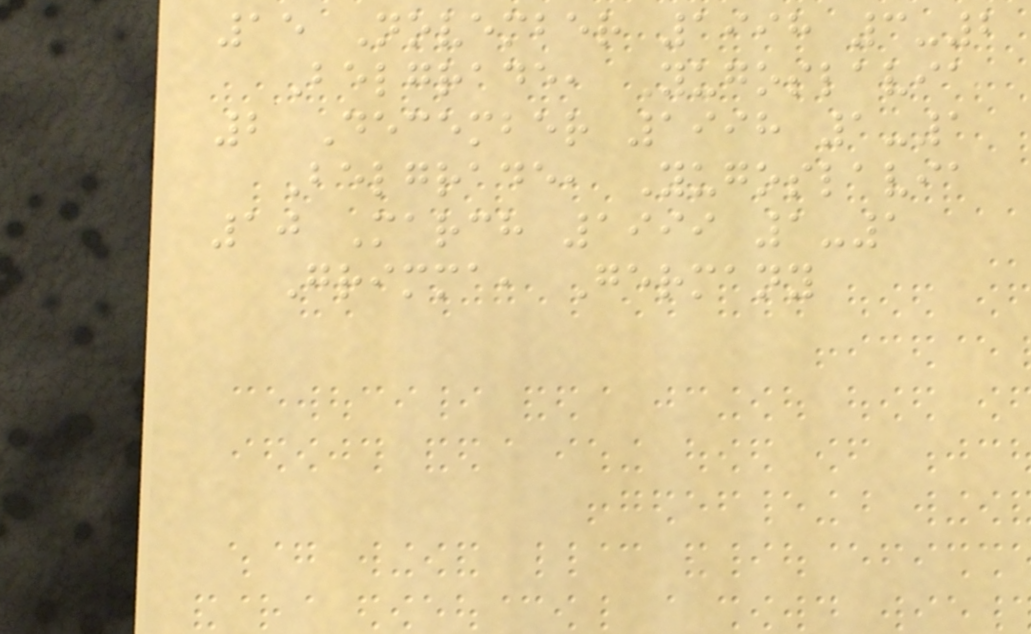15 November 1998 3-2
Belgrade, Yugoslavia
2 December 1998 1-1
Belgrade, Yugoslavia
10 March 1999 1-1
Grimma, Germany
